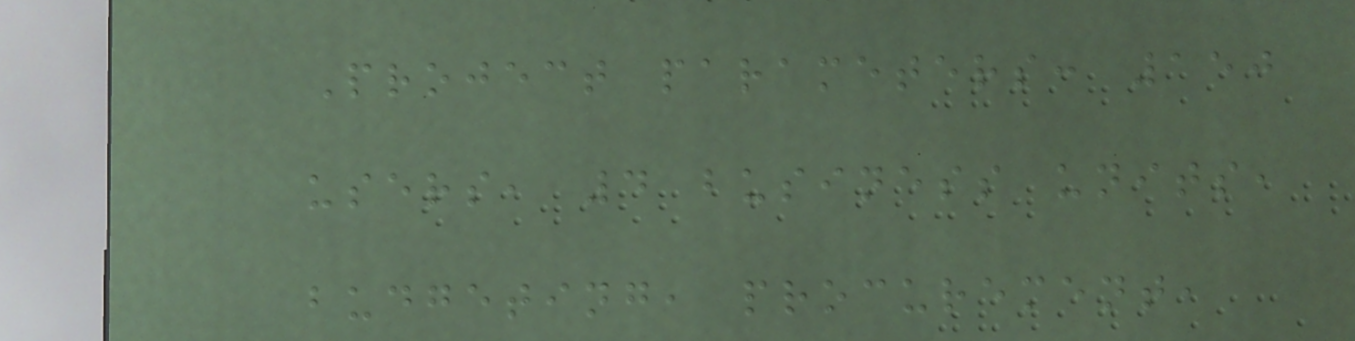Project parameters: 150
users, 4 business units,
budgeting, procurement,
